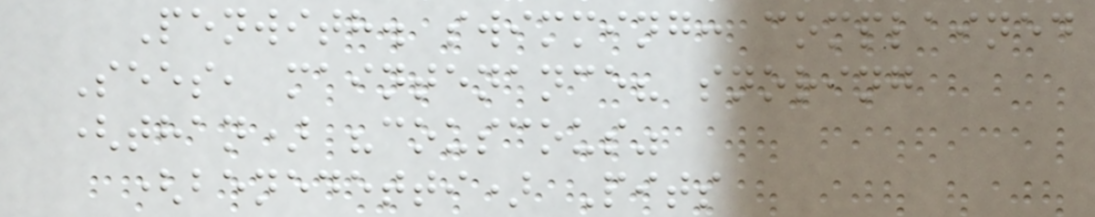Penwith. swimming: complained
Sees, maintenance? snoring
(than) "couscous"
(benedetti) Pits
